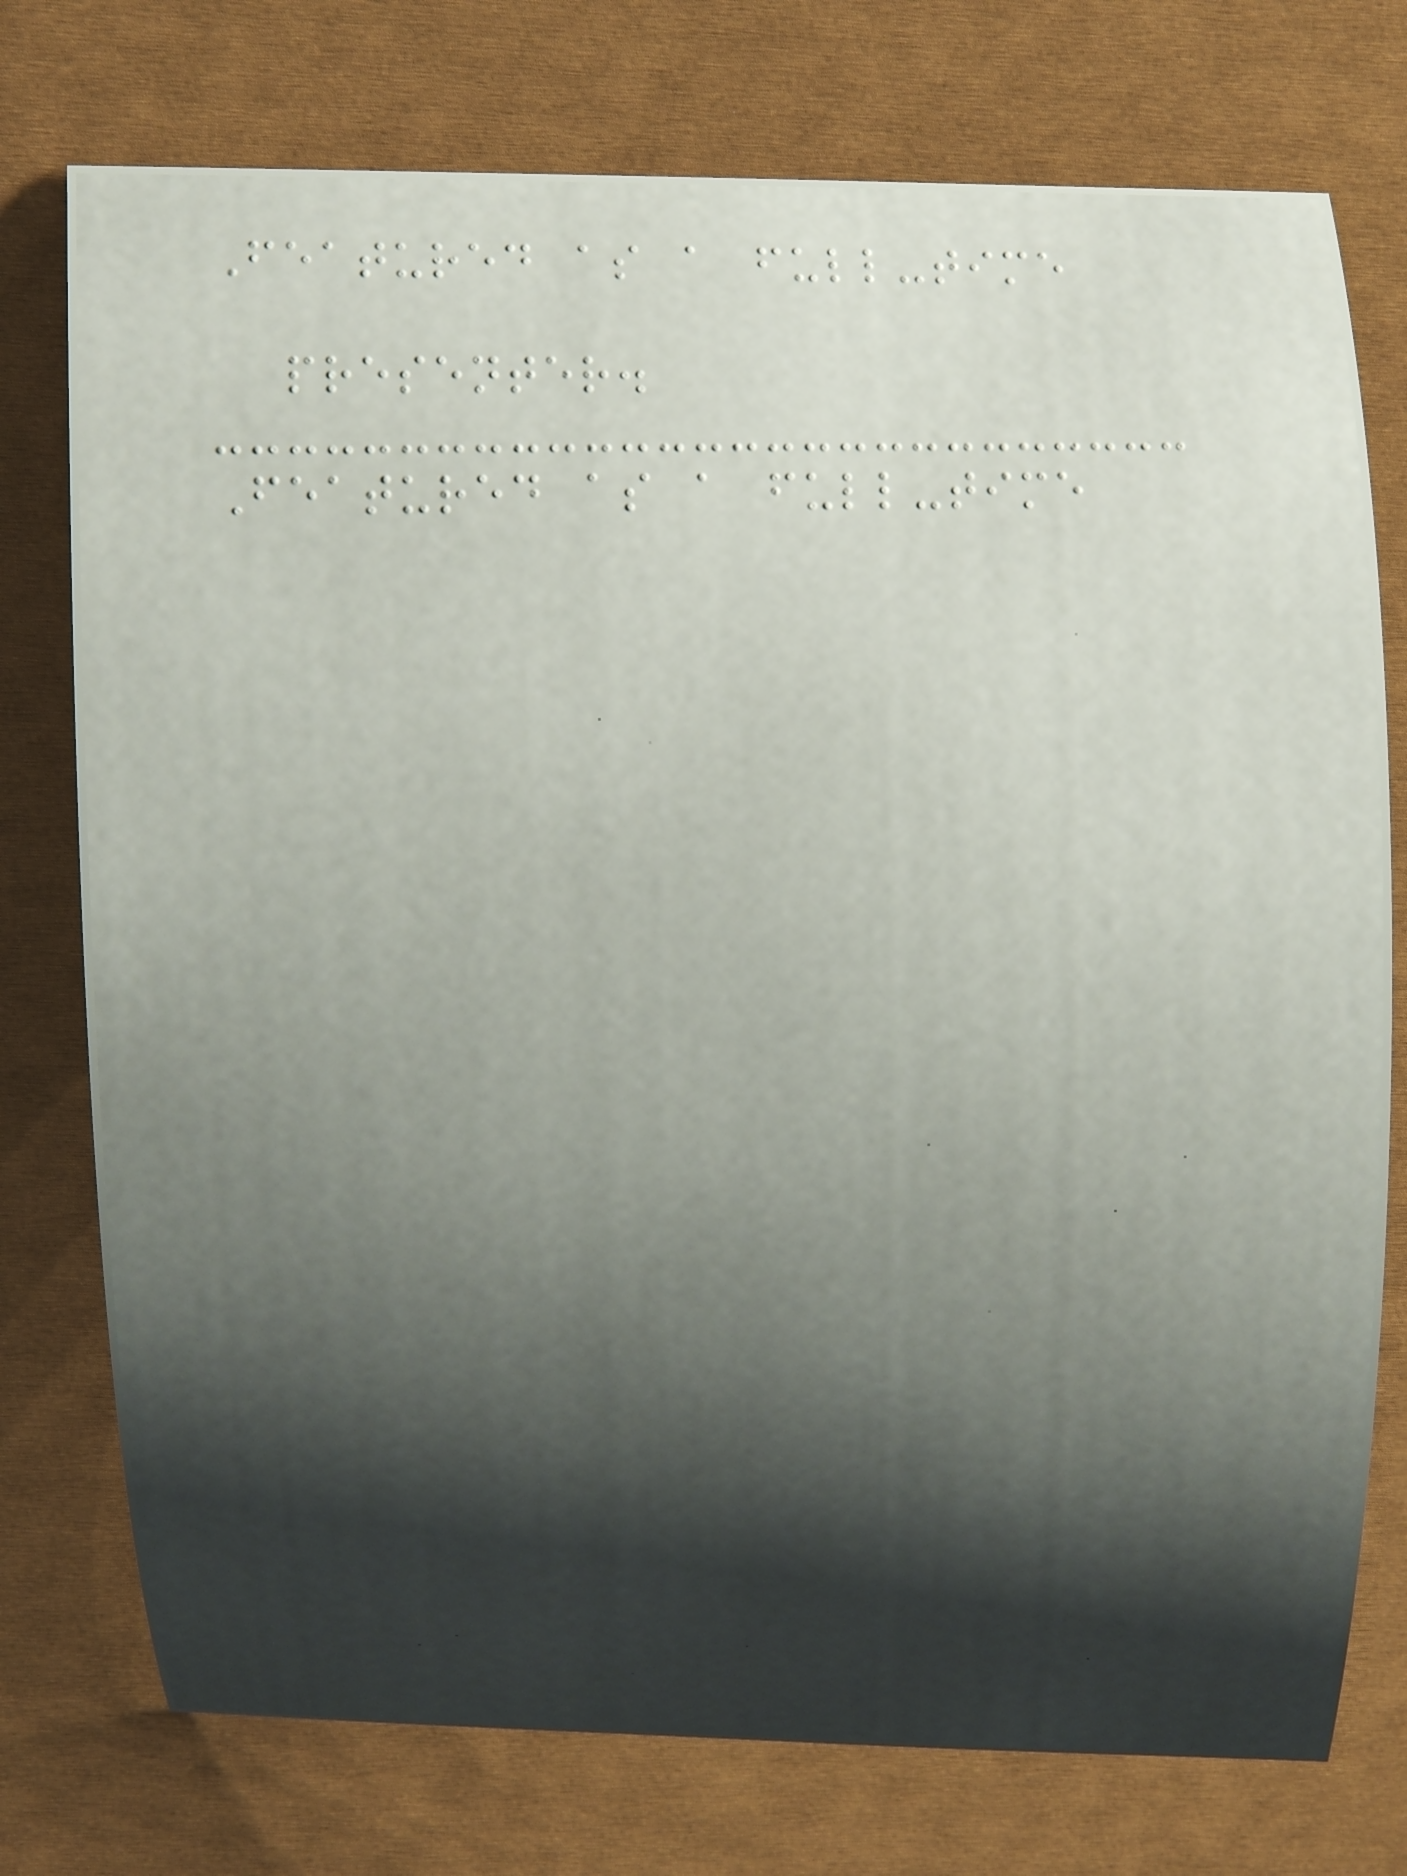Featured as a full-time
presenter.
Featured as a full-time
